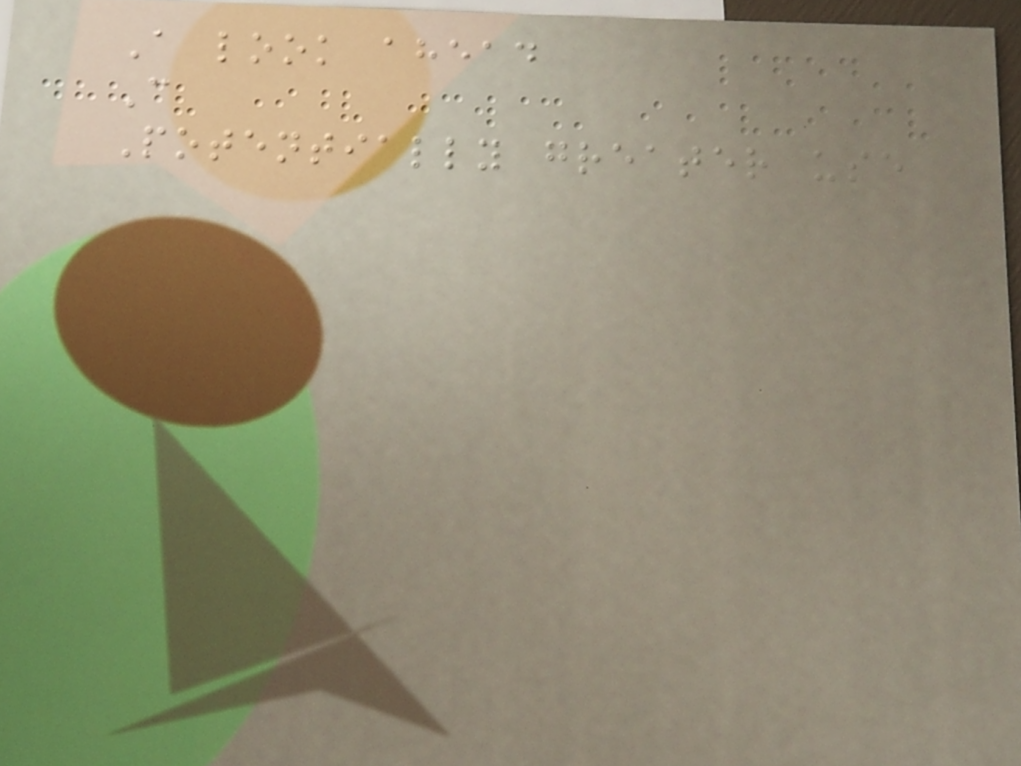A look ahead
C
Potentially greater use
